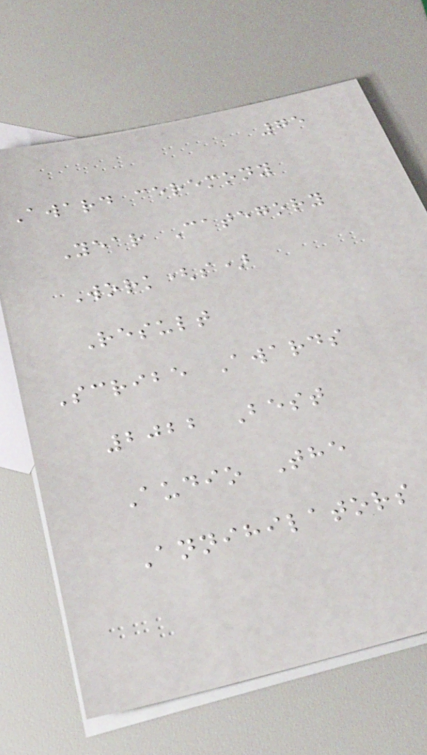75
Award ceremony
Year Category
Work(s)
Result
Scribe Awards
2022 Best
Audio The
Annihilators
